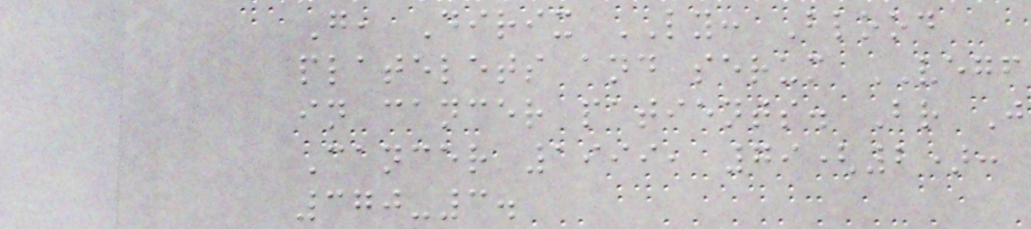G, Dirix LY: Blood
platelets and serum VEGF
in cancer patients. Br J
Cancer 1999, 79(2):
370-3.
